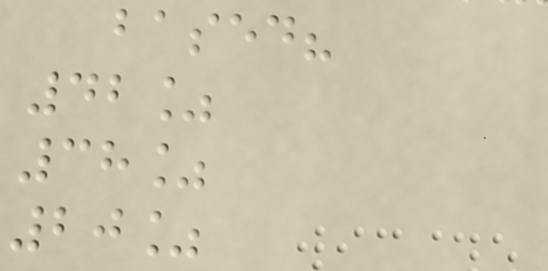based?
42%
38%
20%
